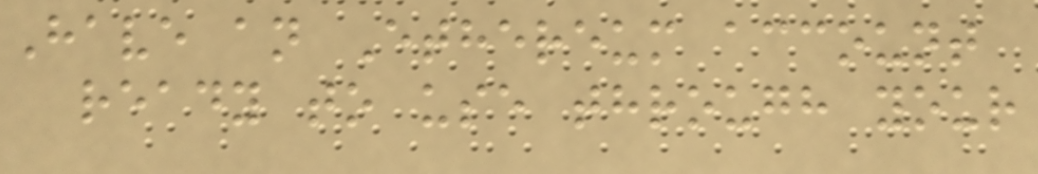Have an Ethereum account
ready to use through your
